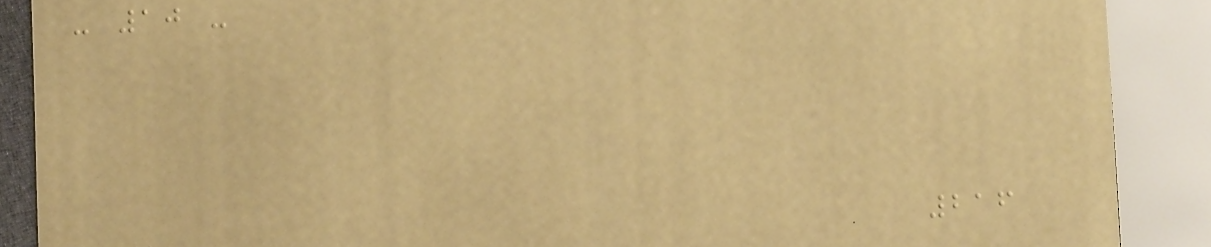- 10 -
216
